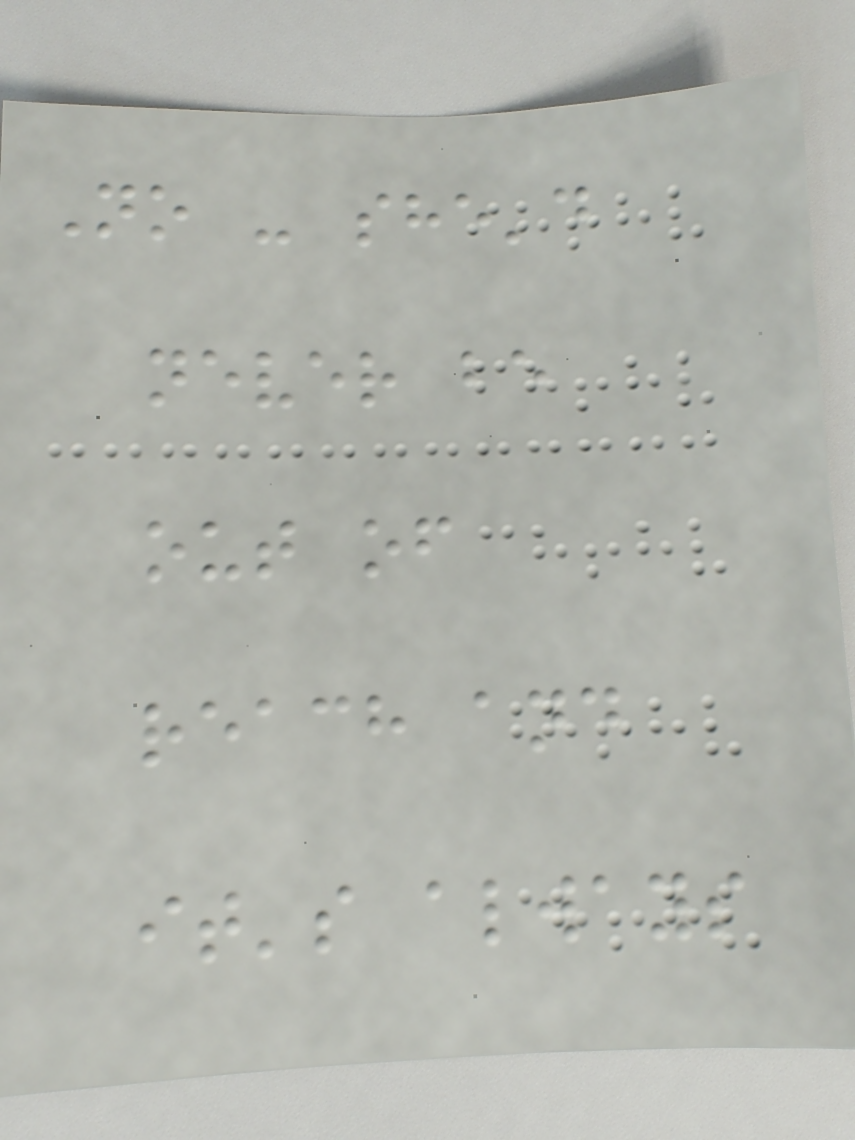No - she'd
never be
out of
reach and
it's always
